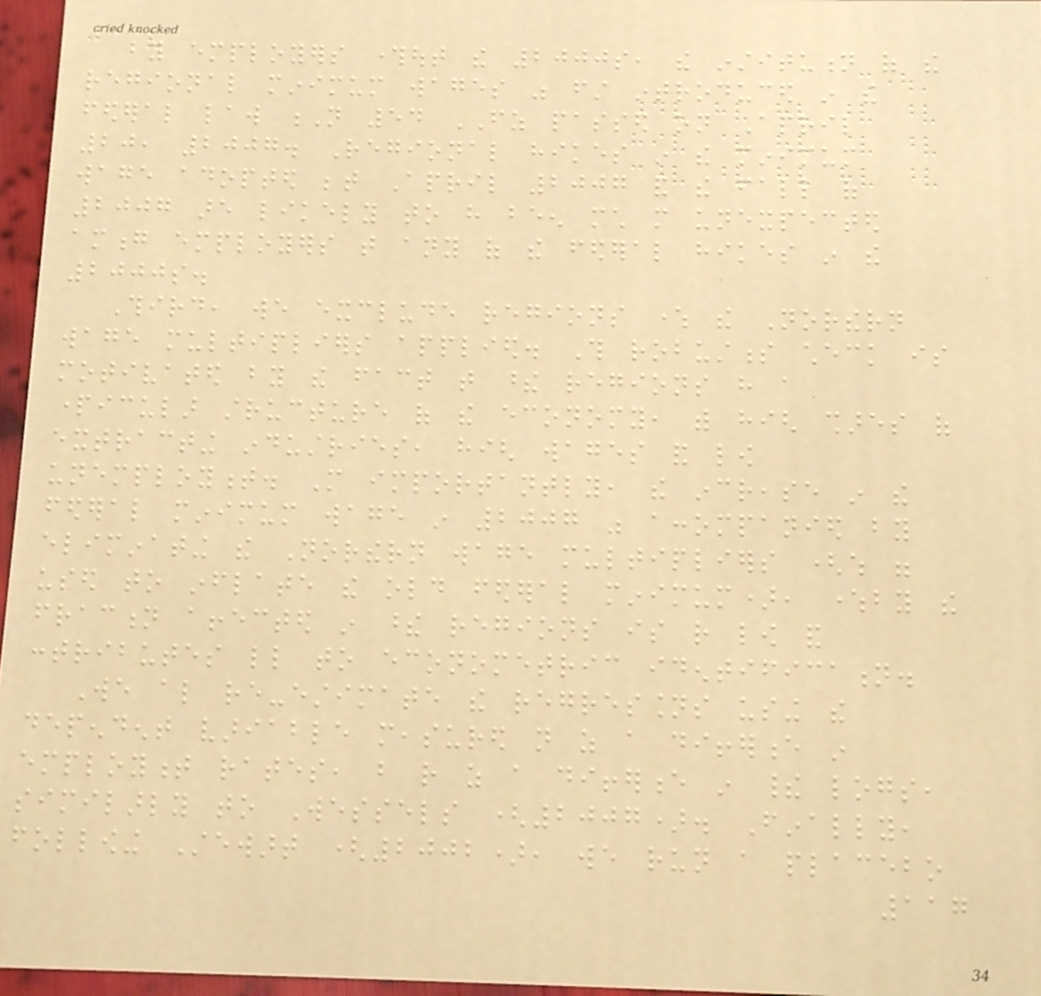by employers throughout the 2000s, the institution of the
regional minimum wages was first introduced in the
federal law N 54 FZ passed on April
20, 2007. Regional hikes in the minimum
wage adopted between April 2007 and the fall of
2007 are likely to have been much more unexpected
among employers that any of the federal hikes in the
2000s.
Third, we exclude regions where the Northern
wage multipliers applied. This robustness check is
motivated by the fact that these regions have a
particular structure of the economy, with high shares of
extracting industries, high wages and low
unemployment. More importantly, the increase in the
federal minimum wage in 2007 was accompanied by
eliminating the Northern wage multipliers (which were
used to inflate the old federal minimum), whereby the
fraction affected in these regions is rather low and
contributes little to econometric identification.
We also re-estimate the regressions using the
dependent variable measured not as a difference in
employment rates, but rather as a difference in their logs,
similarly to Wessels (2007). Finally,
following Stewart (2002), we run a placebo
117
